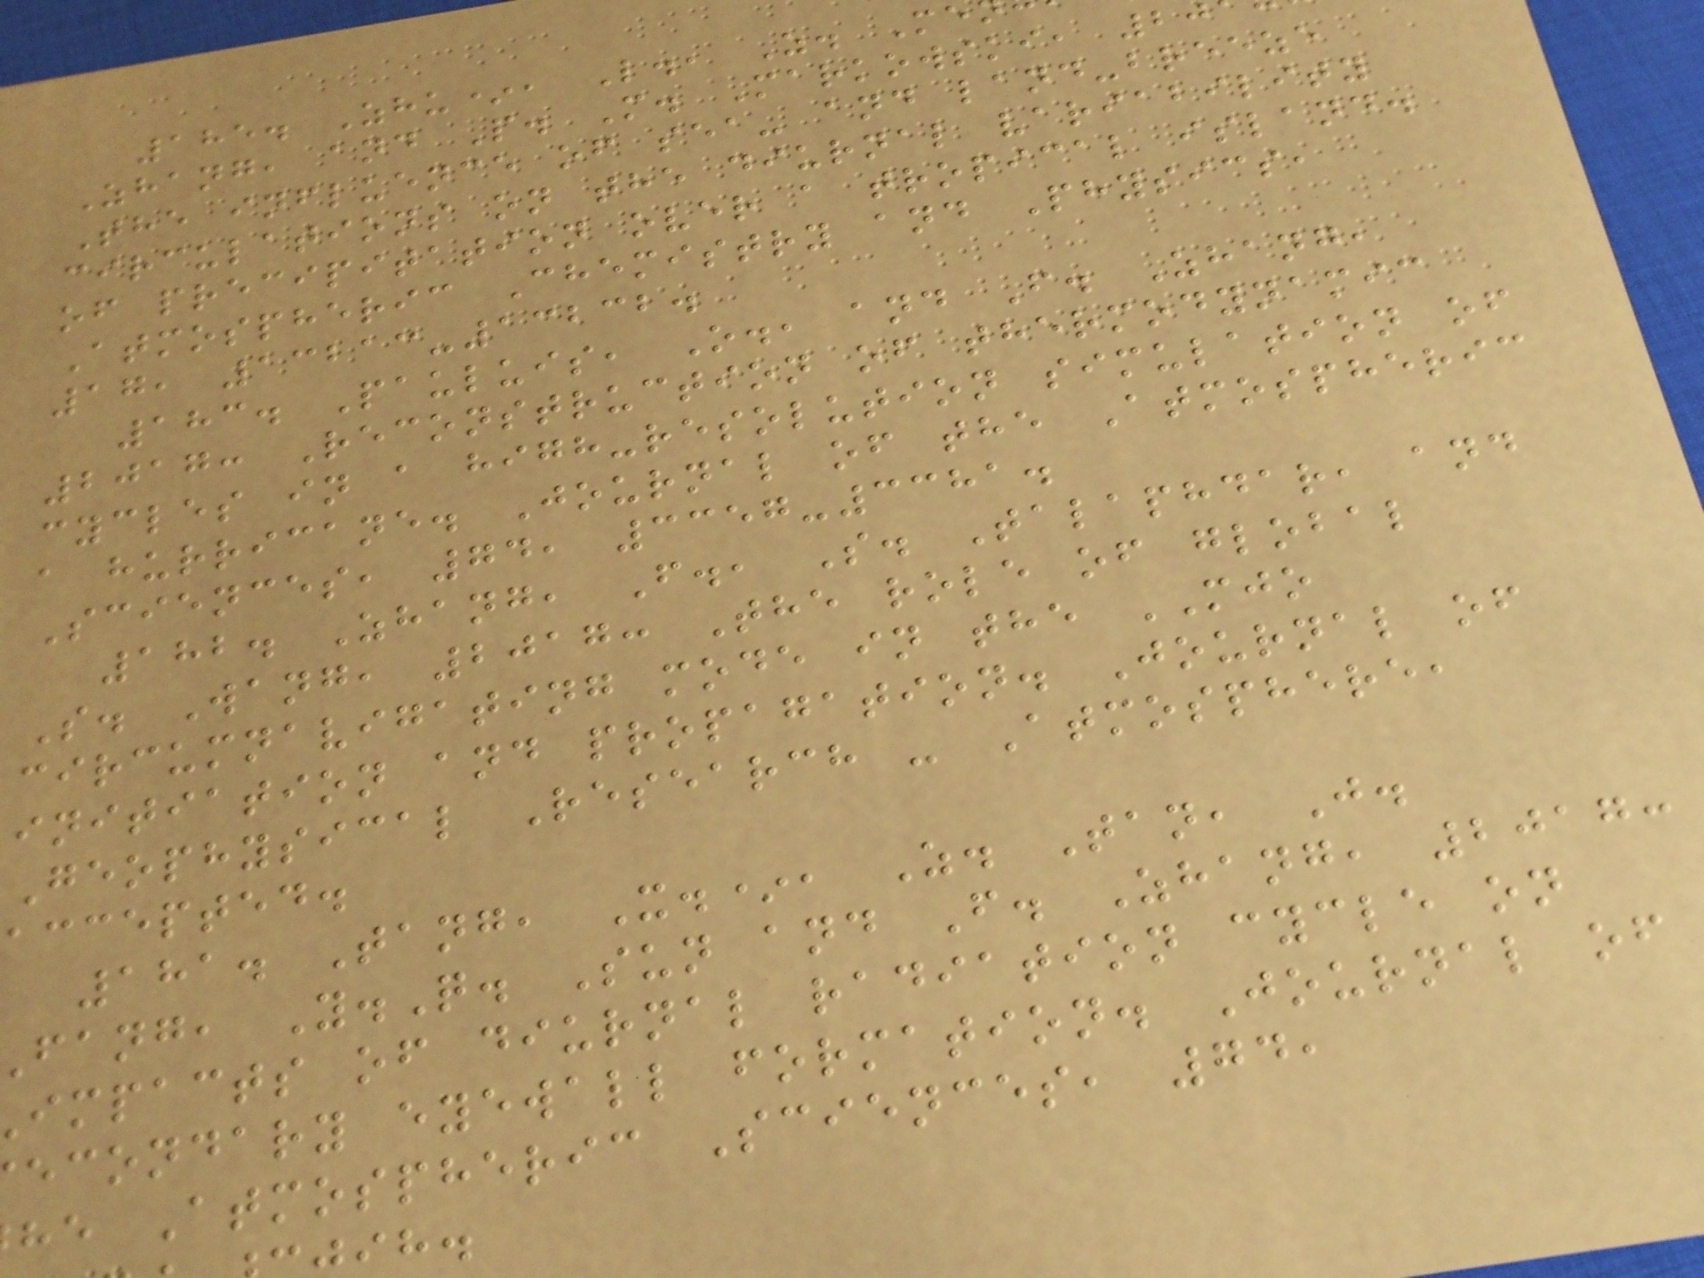185. Zhu*, L., Z. Me
Zhang, and P. M. Markowski, 20
The influence of sea- and land-breeze
circulations on the diurnal variability
of precipitation over a tropical island.
Atmospheric Chemistry and Physics,
17, 13213-13232.
183. Pauluis, O., and F. Zhang,
2017: Reconstruction of thermodynamic
cycles in a high-resolution simulation of
a hurricane. Journal of the Atmospheric
Sciences, 74, 3357-3381.
182. Zhang, F., S. Talaphdar, and
S. Wang, 2017: The role of global
circumnavigating mode in the MJO
initiation and propagation. Journal of
Geophysical Research - Atmosphere,
accepted.
181. Tang, X.*, Z. Tan, J.
fang, Y.Q. Sun and F. Zhang, 2017:
impacts of diurnal radiation cycle on
econdary eyewall formation. Journal of
he Atmospheric Sciences, 74,
